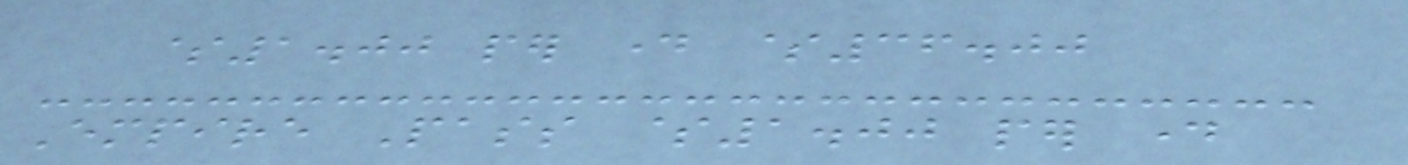$1.00 per day $36.00
Empire Pass $1.00 per day
